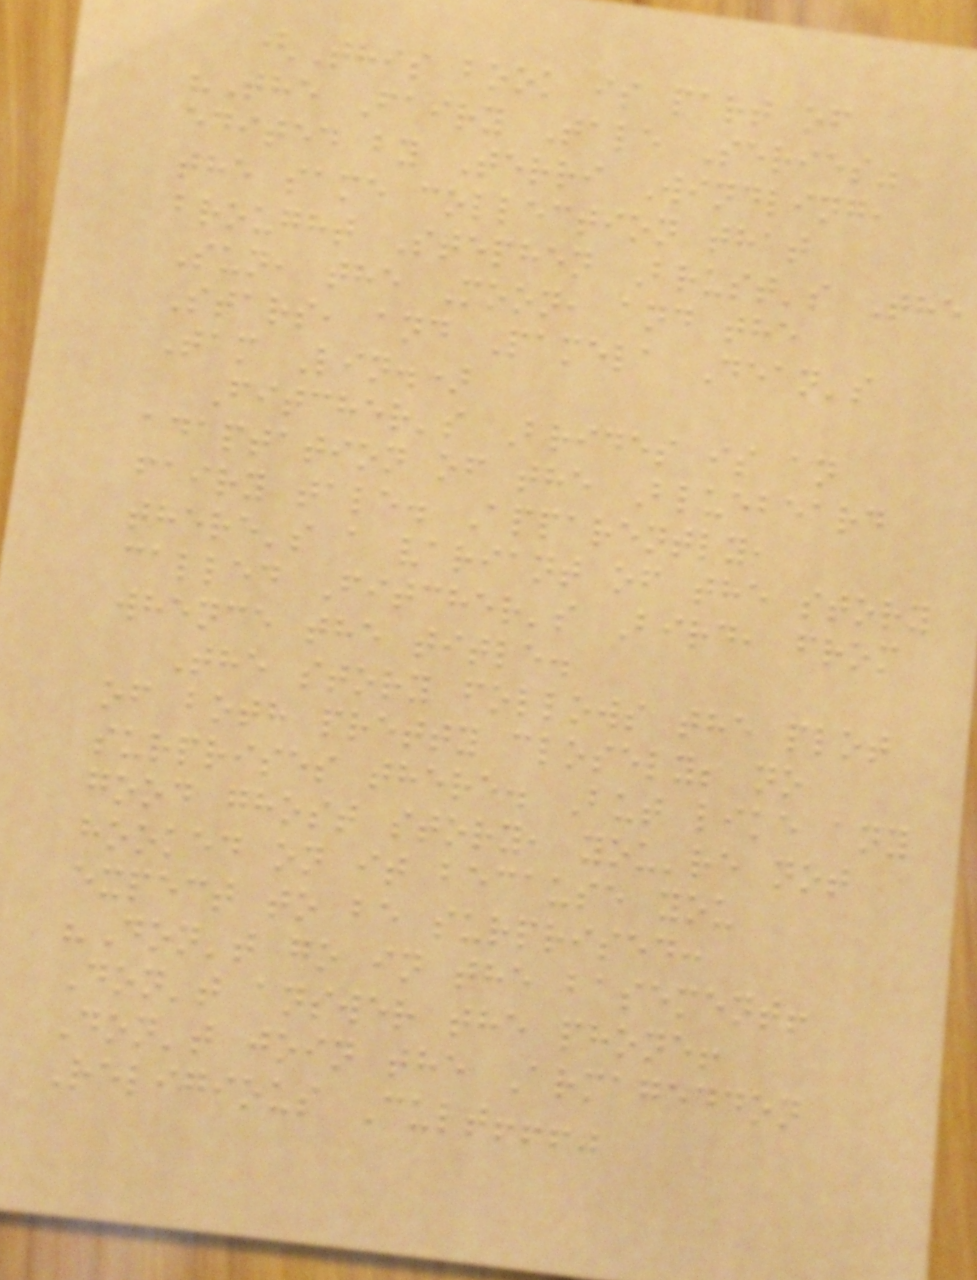(This book is part of
"The Fairy Tale Series"
edited by Terri Windling,
the same collection that
brought Stephen Brust's The
Sun, the Moon, and the
Stars, and Pamela Dean's
Tam Lin.)
Fitcher's Brides is an
adaptation of the Bluebeard
fairy tale. Apparently,
there's a variant of the story
called Fitcher's Bird, from
whence the title.
The story follows the plot
of both pretty closely; no
surprises there. But like any
good ghost story, you're not
hooked on it because you
expect to be surprised:
"Don't go in the basement!
Don't answer the phone!
Don't join the Armageddon
Religious Cult!!!"
